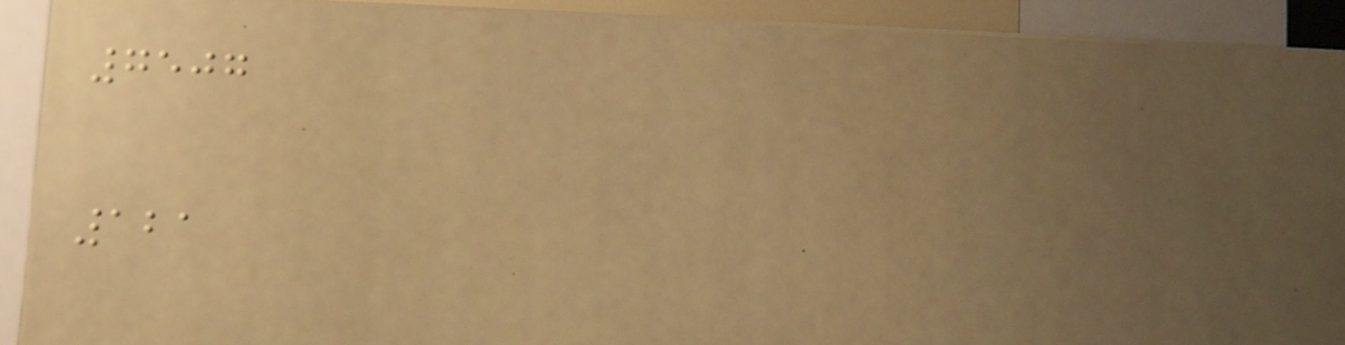7507
121
